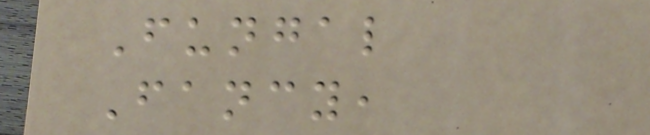Fungal
Fancy,
